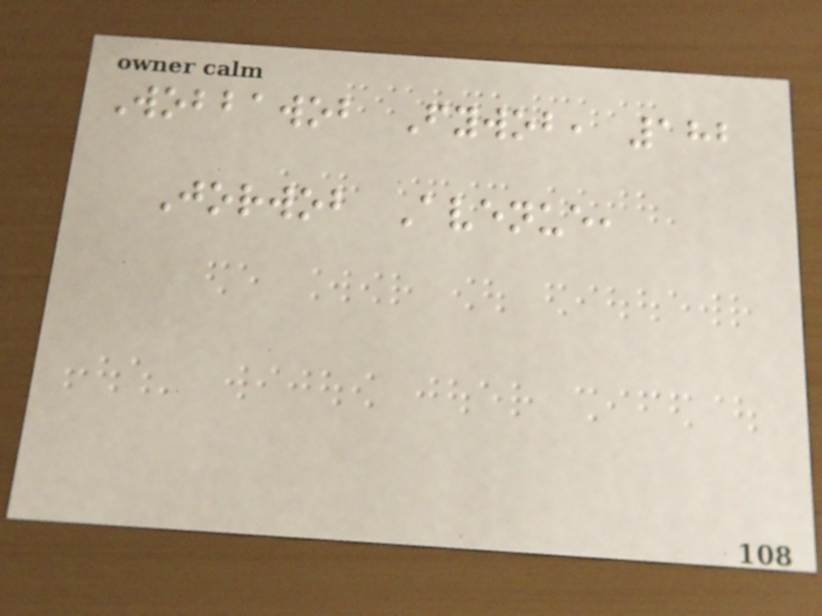Wobbawob Fywob, 182
Jorwob Avenue,
